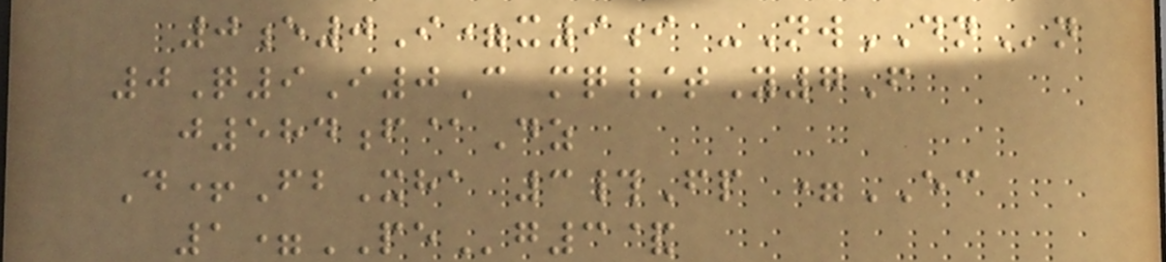0e0I=x9i -NwDNn
0Q9I0C mq/tY7F
j584f@Dz
D+FbXha 3#Fp =EC
1=PEg3&
